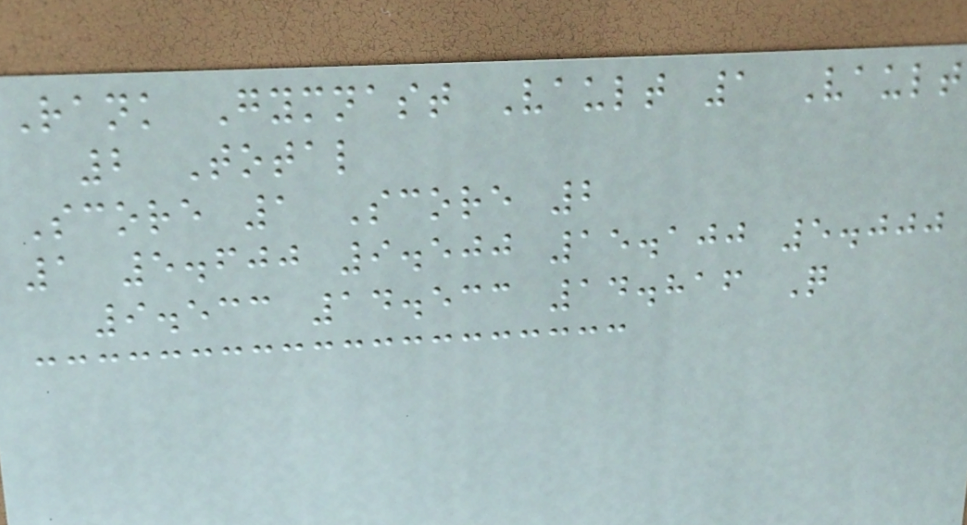Rank Gymnast Vault 1 Vault
2 Total
Score 1 Score 2
1 5.600 9.500 15.100 5.000
9.533 14.533 14.816 Q
